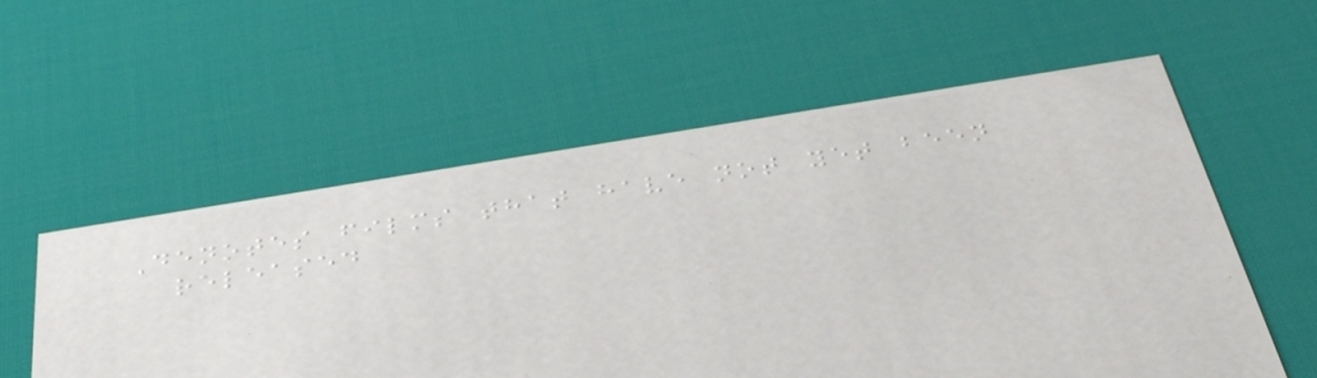Denotes films that have not yet been
released
